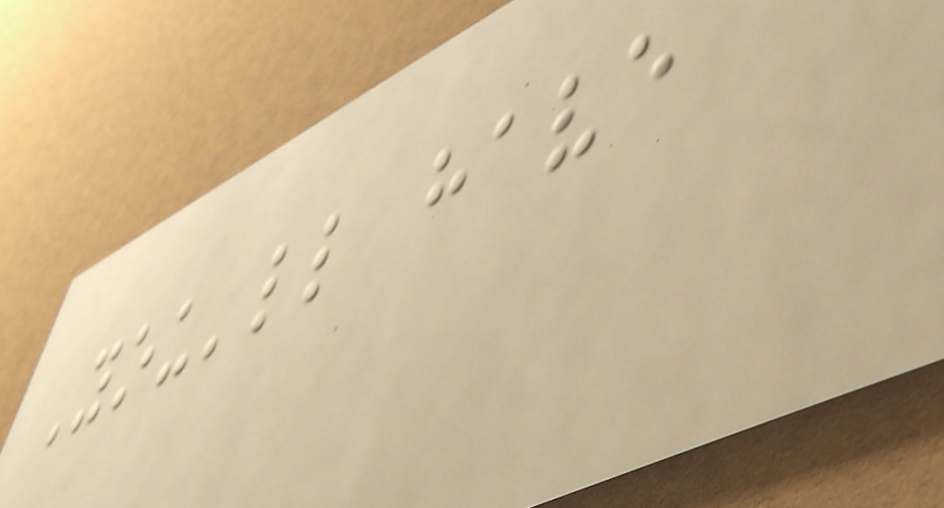You'll have
